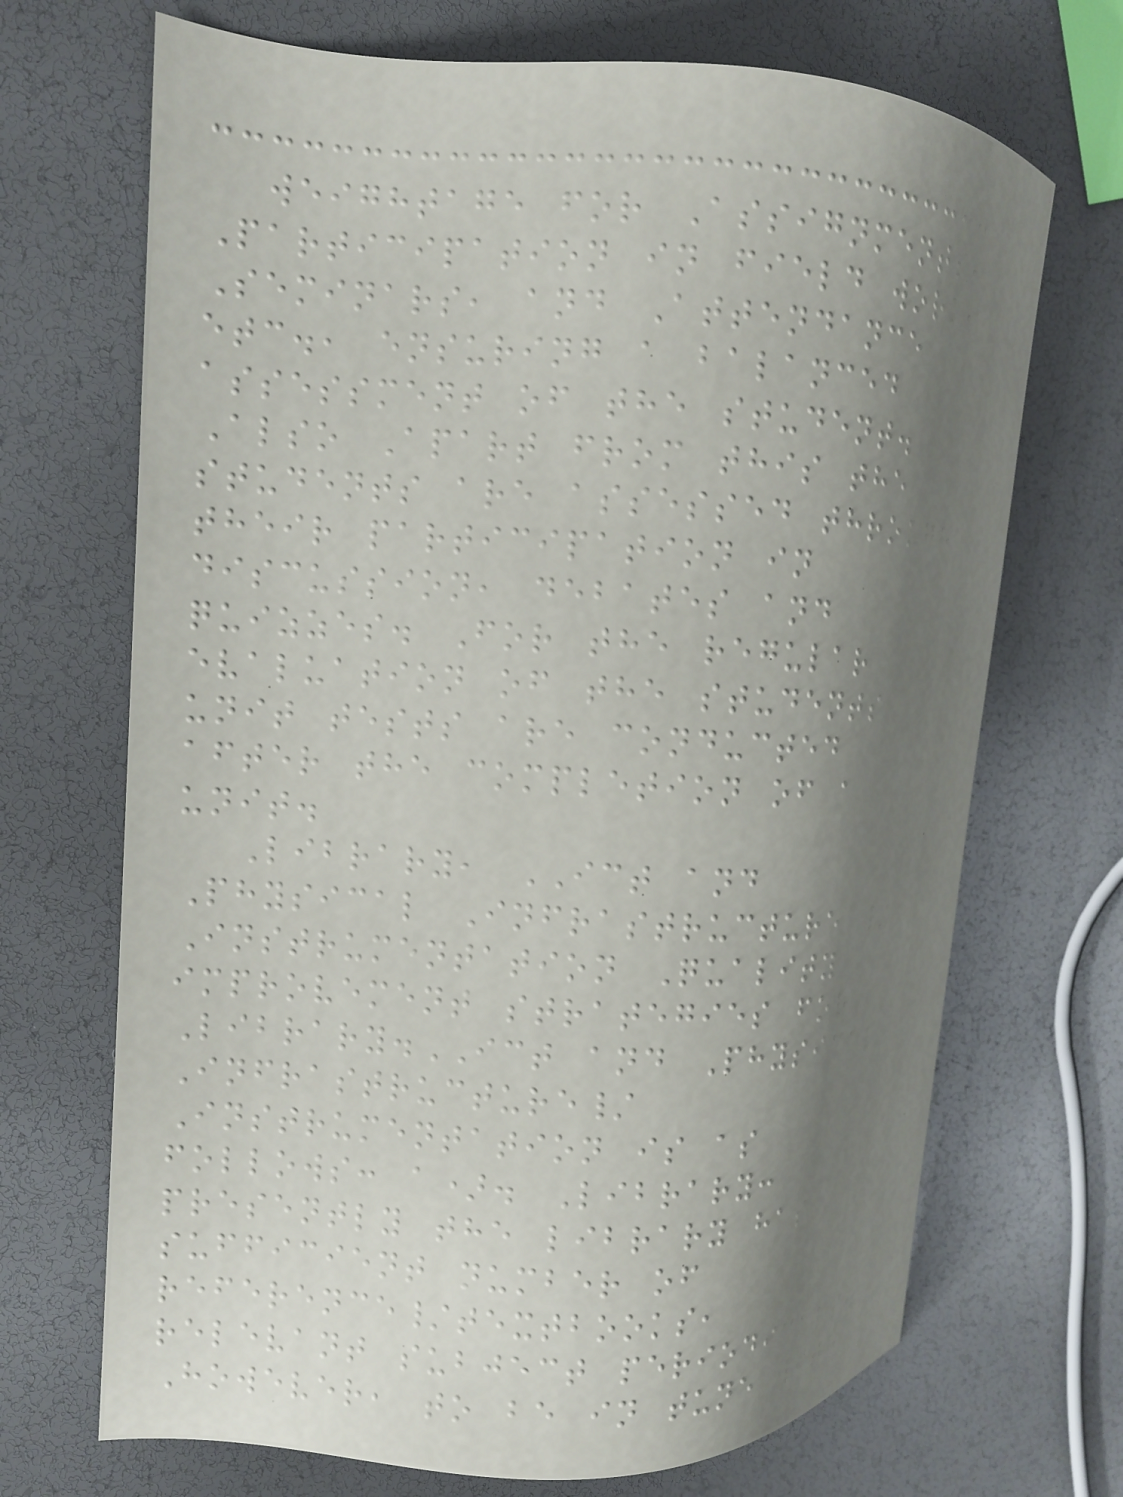weightage for Assignments,
Participation in field work,
Seminars, and Attendance
etc., ensuring a balanced
assessment of the student.
Also Apart from this the
students are assessed through
their participation in
discussion, debates and
quizzes. For the regular
evaluation of the students
unit tests are conducted
after the completion of a
unit.
Library, ICT and
Physical Infrastructure /
Instrumentation Quality
improvement strategies for
Library.ICT and Physical
Infrastructure/
Instrumentation is as
follows: a). Library:
presently the library has
sufficient number of
reference/textbooks,
relevant subject periodicals.
However, to be in tune with
